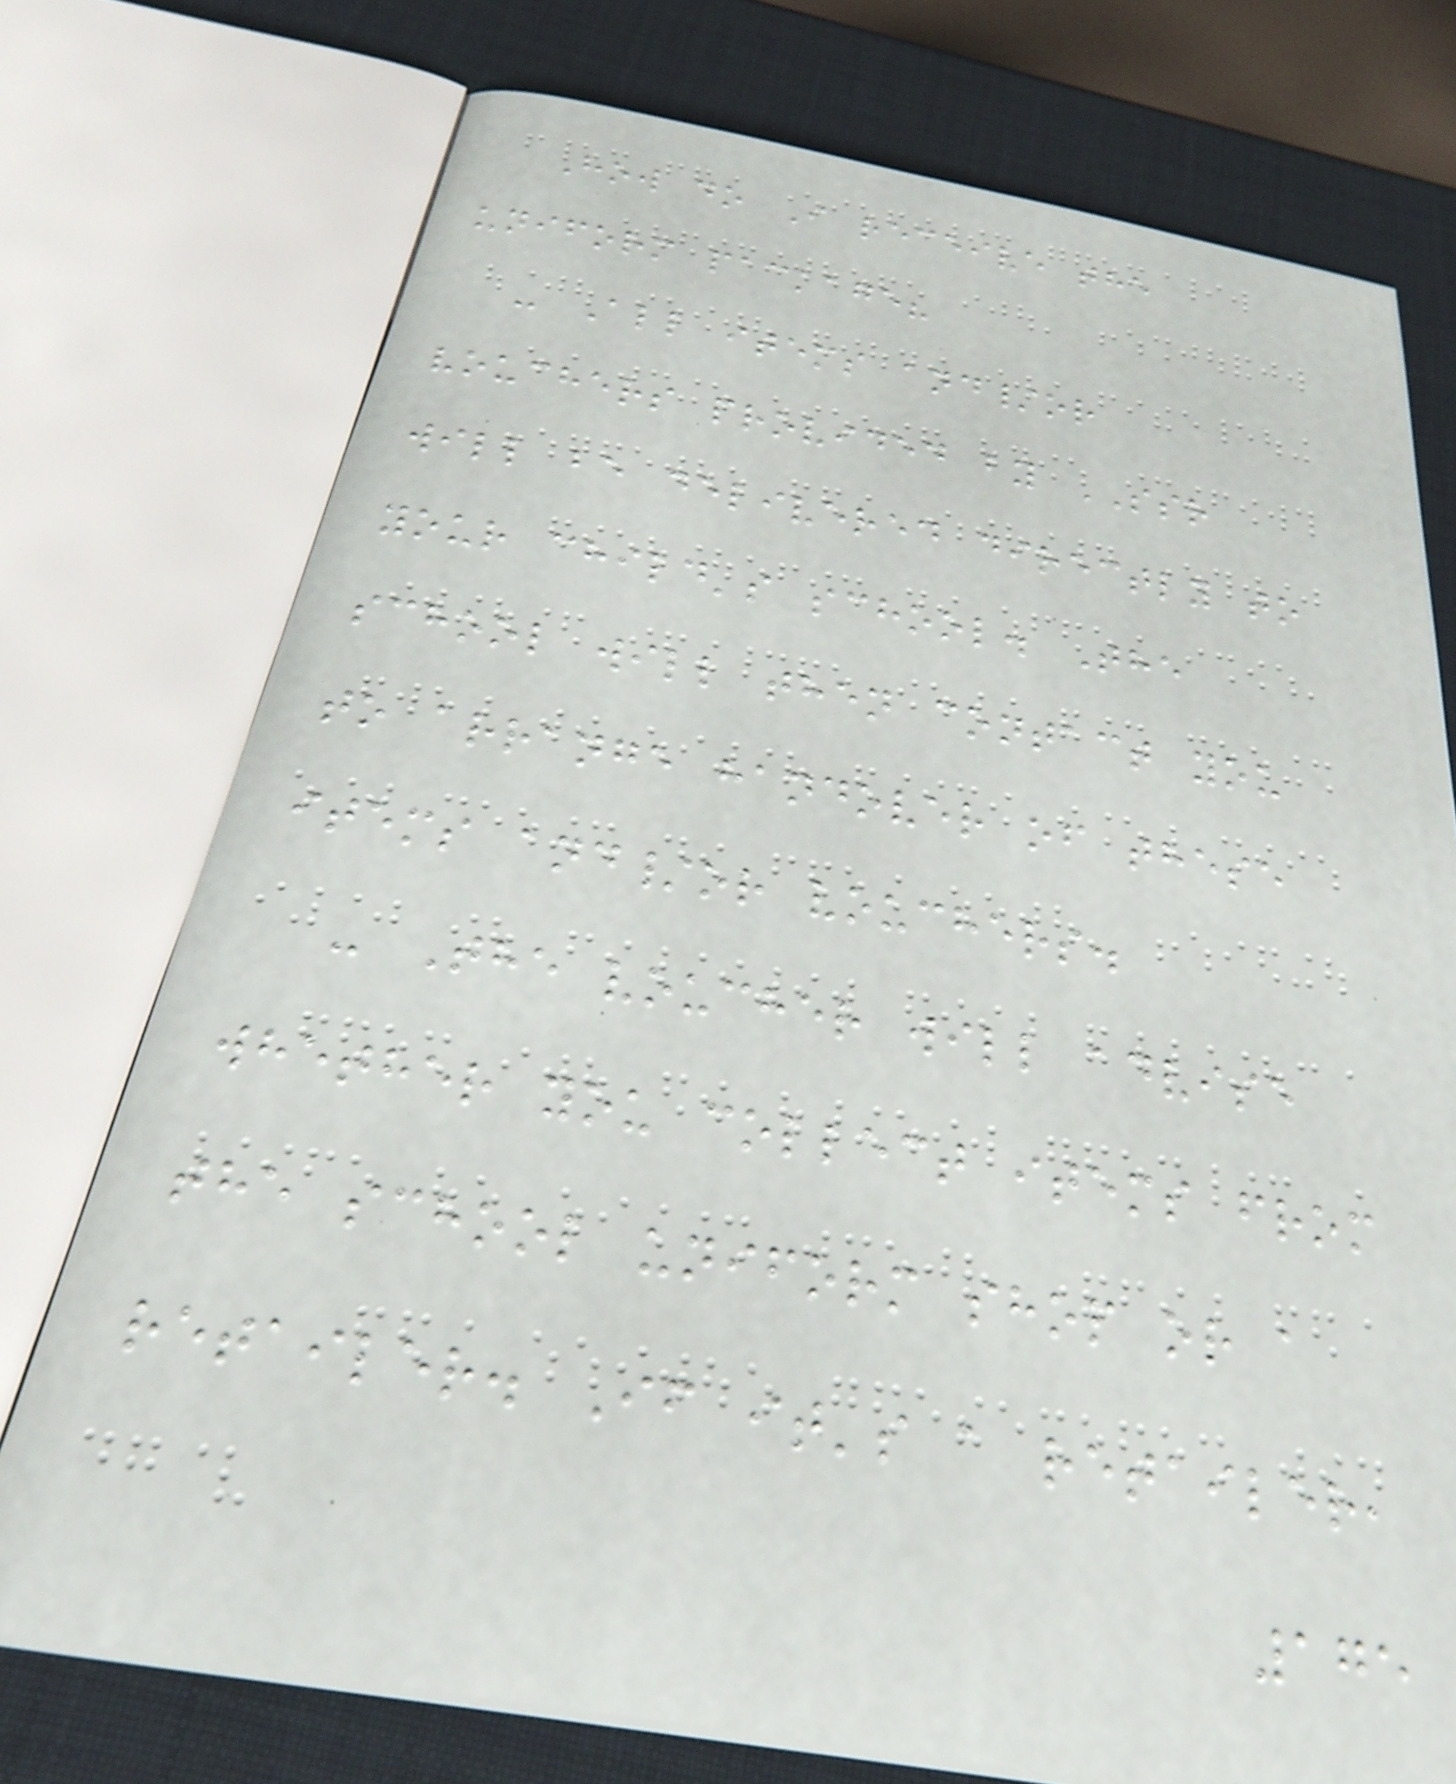How do I receive the
uniform package?
- All items and/or
vouchers provided by SSR
will be delivered directly to
your child's school. The
school will then contact you
to arrange handover of these
items and/or vouchers.
- The voucher will advise
whether you collect items from
the school uniform shop or a
retailer. If it's a retailer,
175
